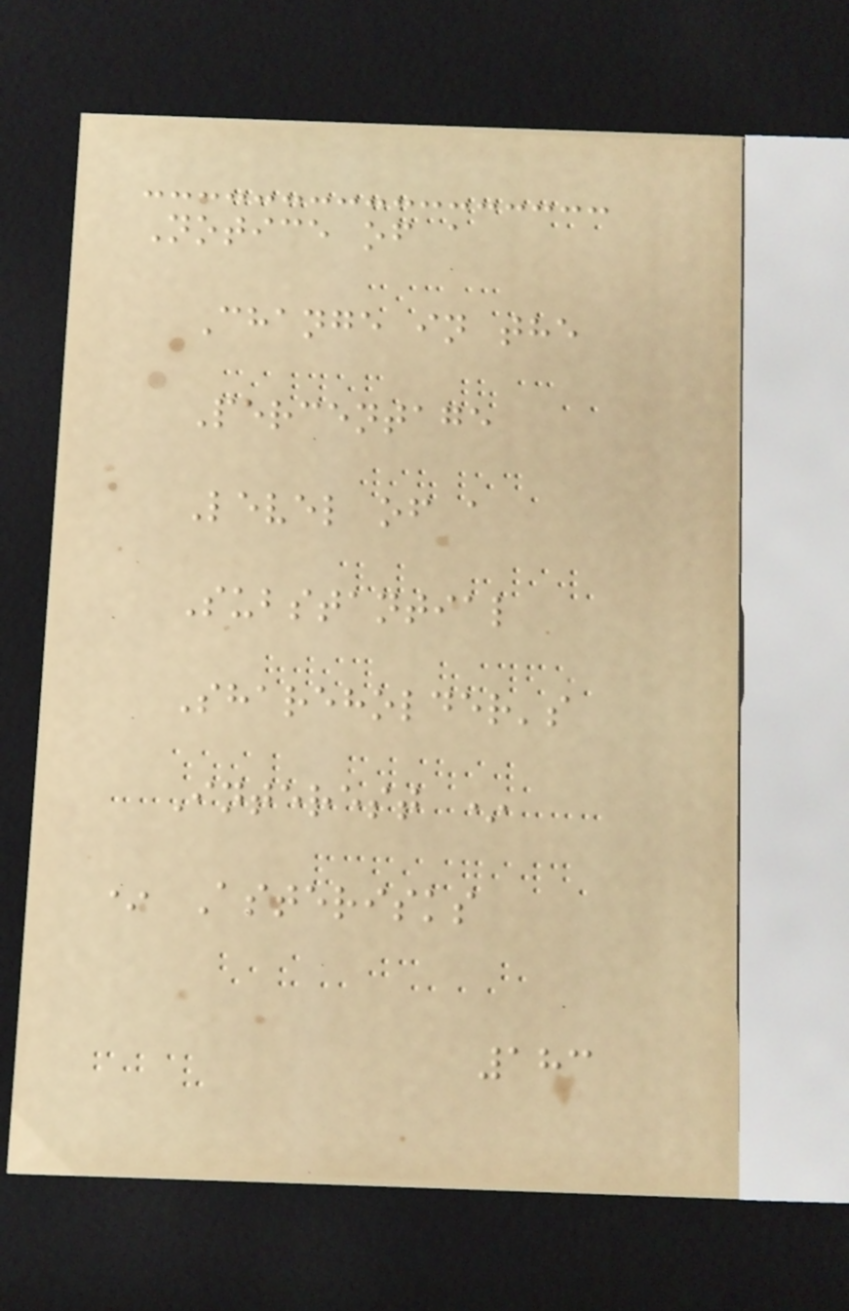Notice of a
Change in the
Percentage
Level of a
Substantial
Shareholder's
Interest *
* Asterisks
183
